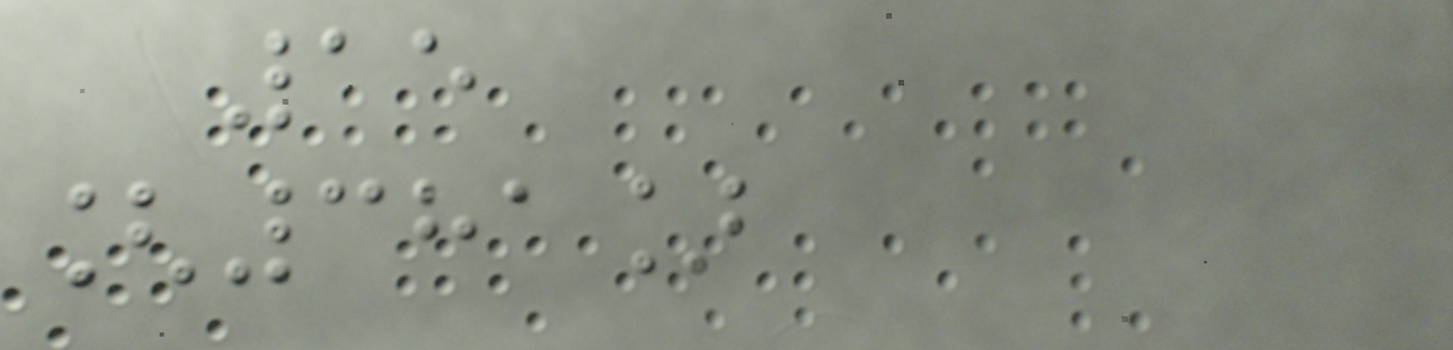15
[381]
